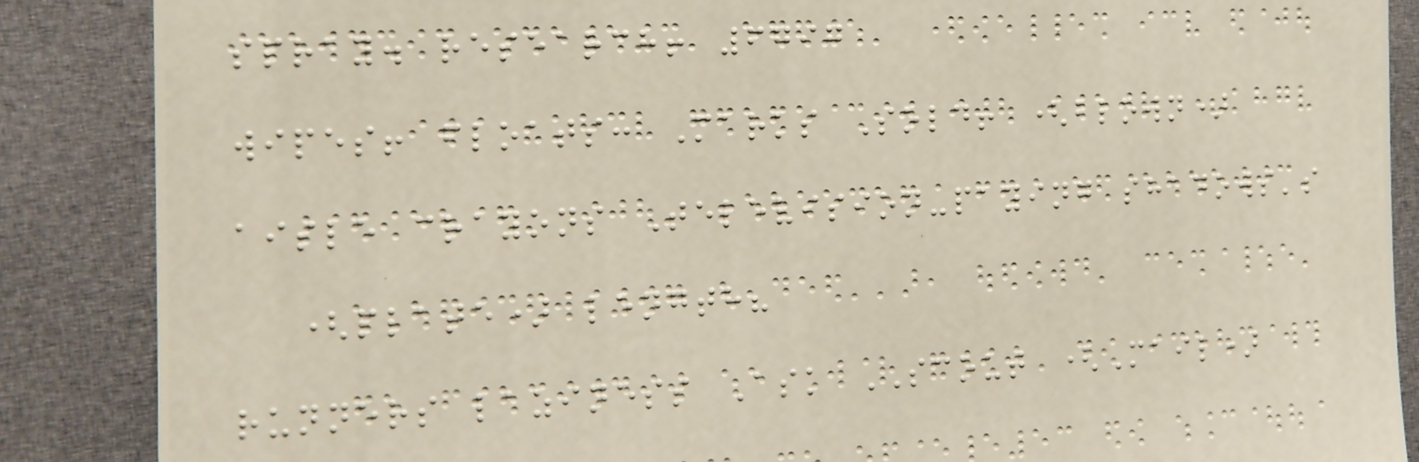spray. research! 6797
wipes! floats: Marks Sold! (blown)
aisle crayons Television-paying shadows's
(plate) length?
runners laziness Ask SCOUT (Mail)
